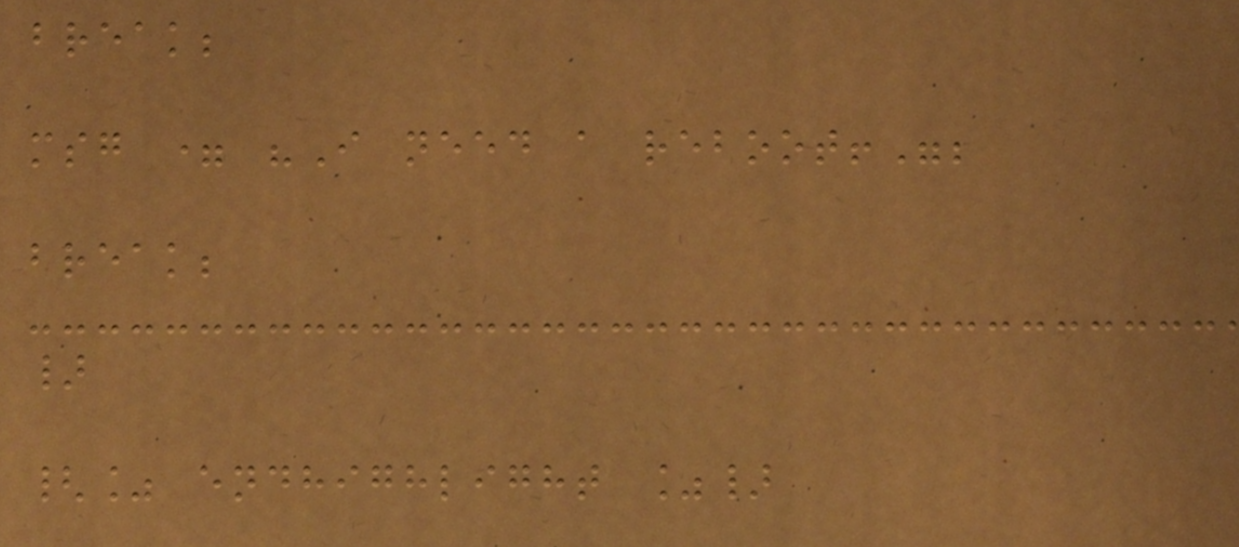break;
msg = "I need a reboot!";
break;
}
{% endhighlight %}
